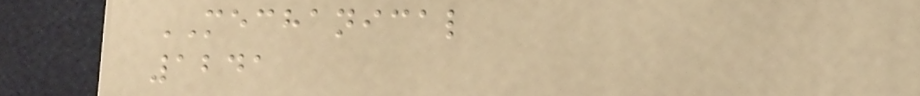MECHANICAL
1241
